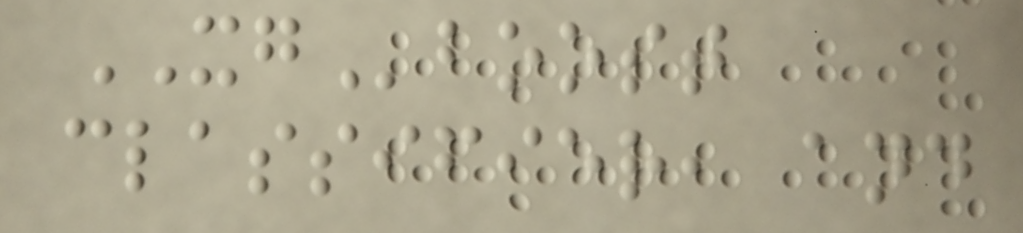XGboost
classifier, and
